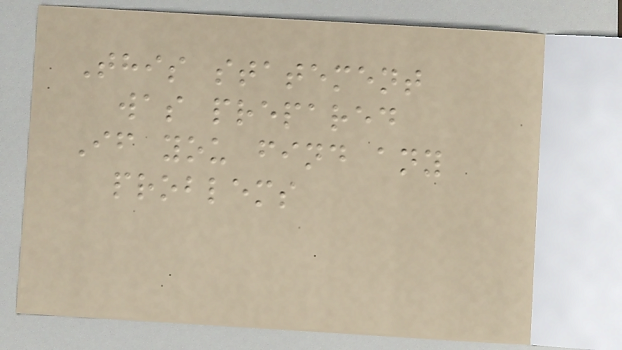This statement
was prepared
If you find any
problems
